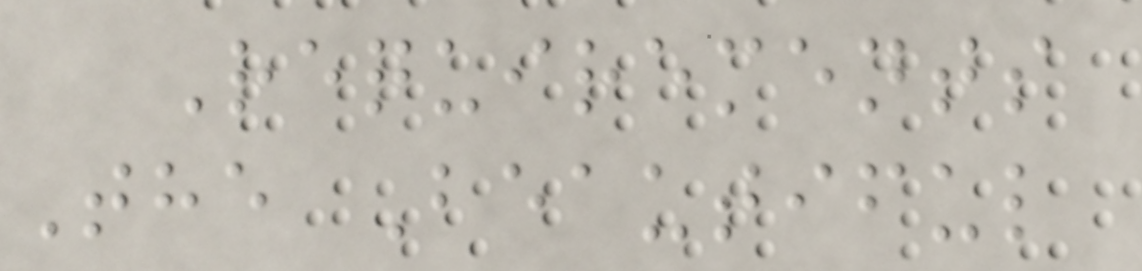Requirements
The Beautiful
